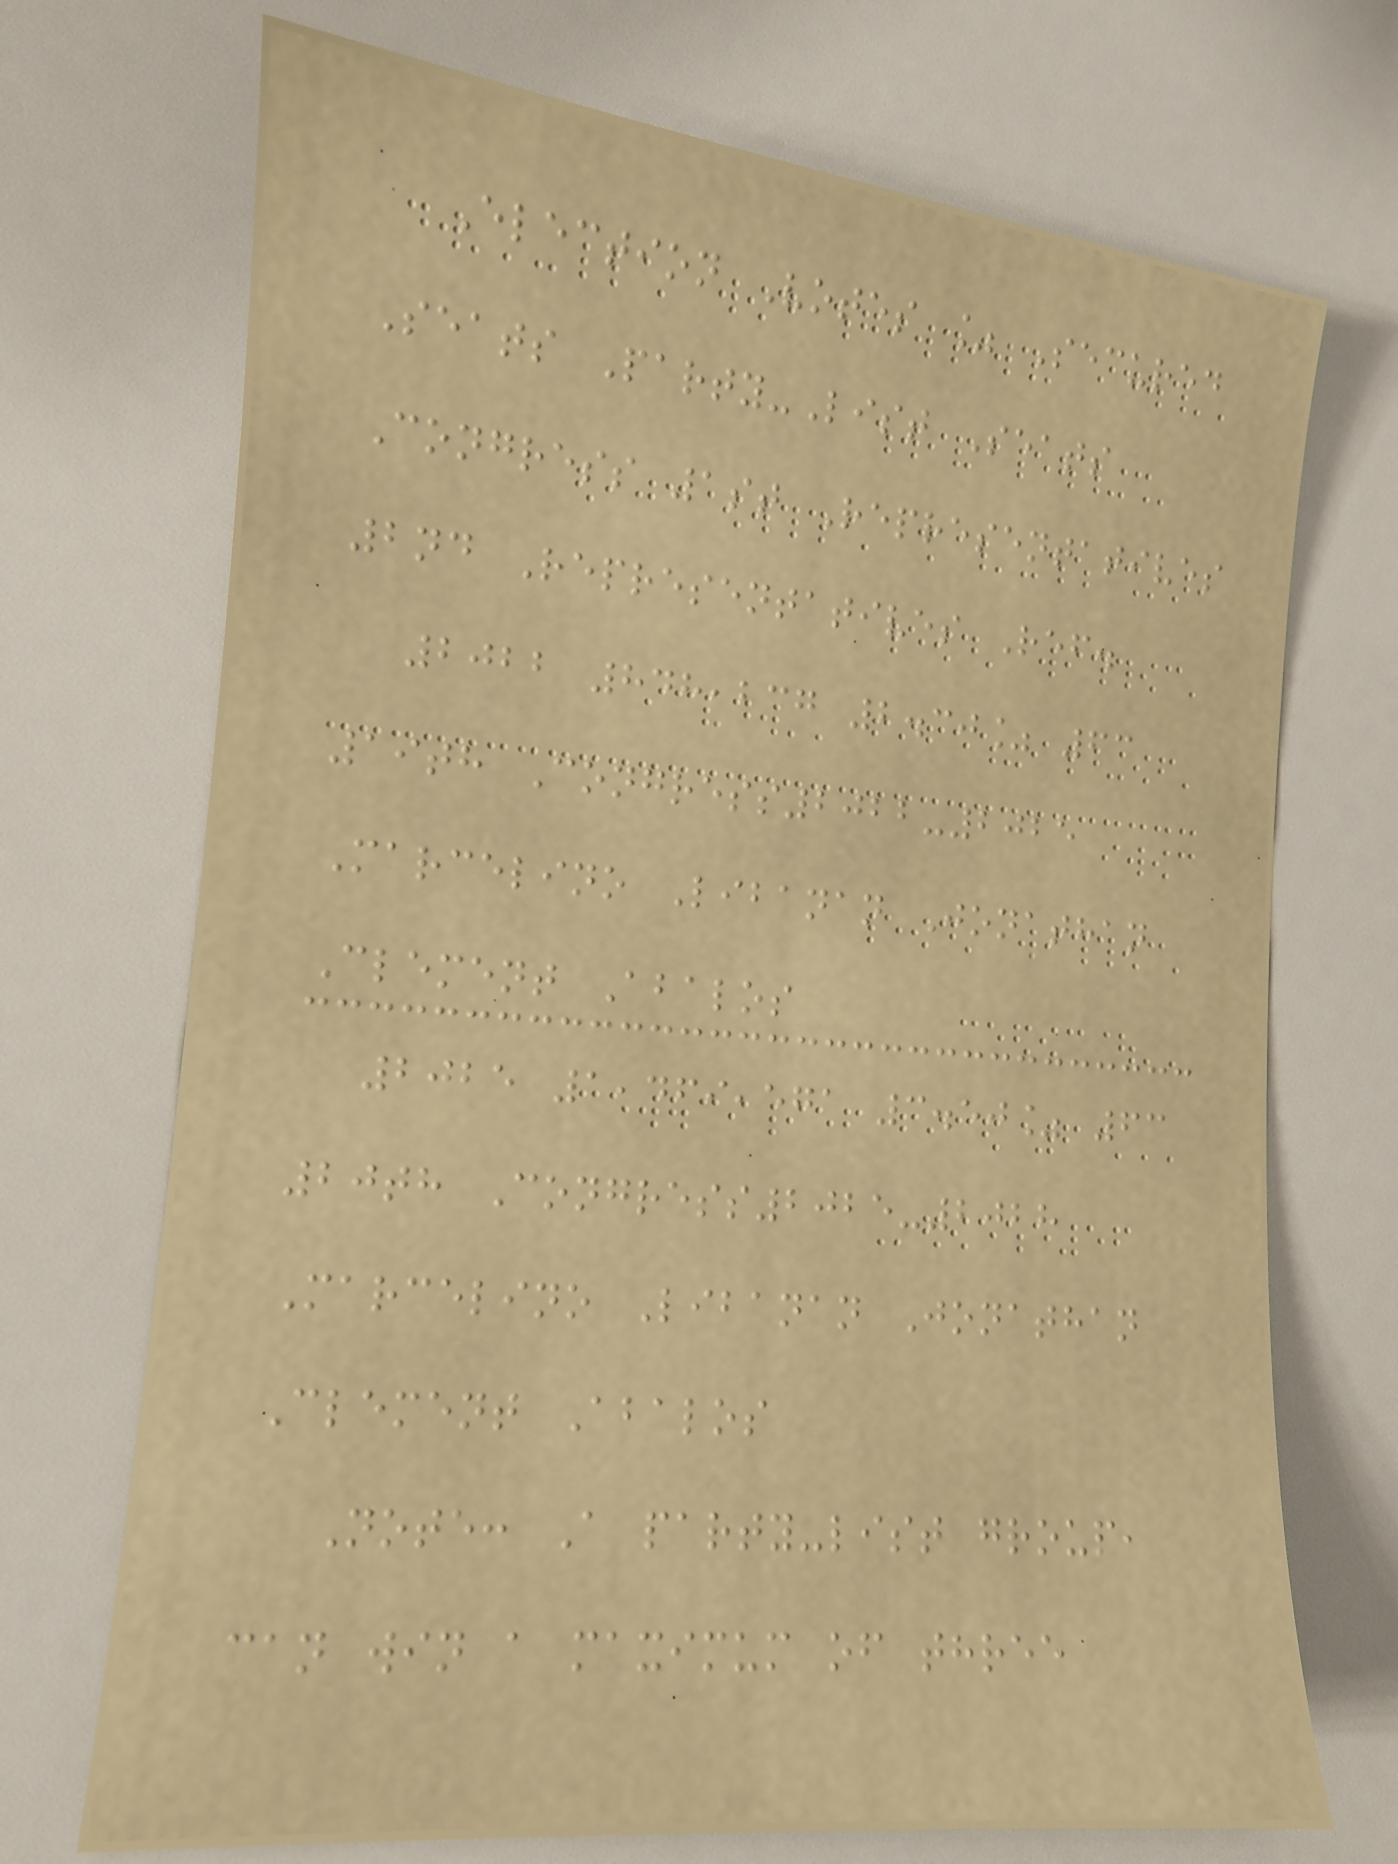Election Votes % Secured
Seats Party-List Seats
Congress 1st Representatives
2nd Representatives Ref.
2022 848,237 2.30% 63
19th Congress2022-2025
Marcelino Libanan Jonathan
Clement Abalos
2025 1,469,571 3.50% 63
20th Congress2025-2028
Marcelino Libanan Jonathan
Clement Abalos
Note: A party-list group,
can win a maximum of three
